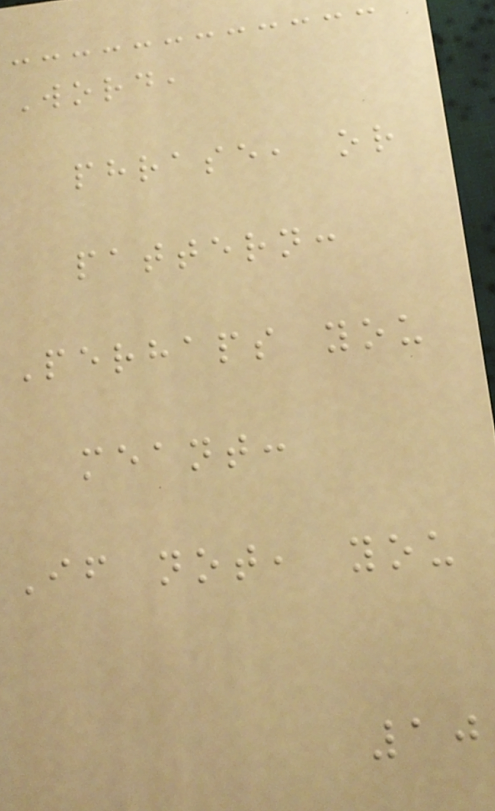Word,
phrase, or
pattern:
Perhaps you
meant:
If not, you
10
